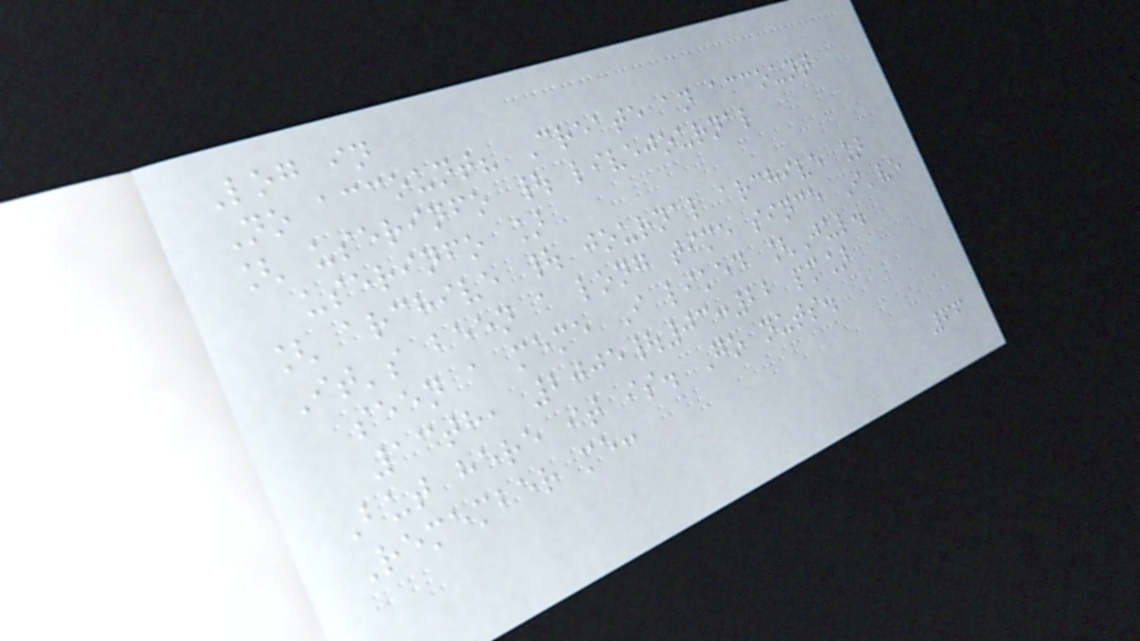Log in
No account? Create an account
[ userinfo | livejournal
userinfo ]
[ archive | journal archive ]
It's been a long time since I've
seen a meme I liked [Jul.
13th, 2005|03:22 pm]
But here it is. Go nuts.
Remember me:
66
